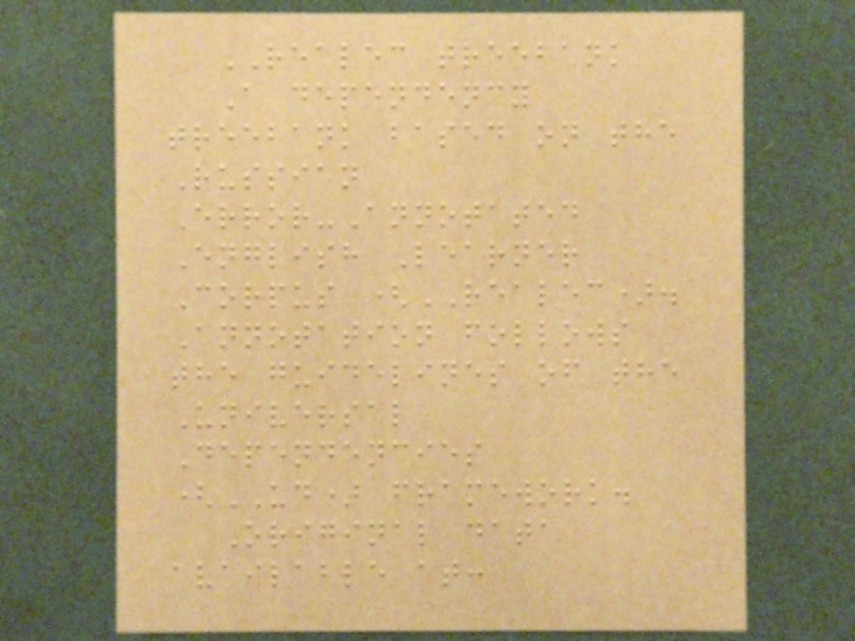REALEC treebank
A dependency
treebank based on the
Russian
Error-Annotated
English Learner
Corpus (REALEC).
Annotation follows
the guidelines of the
Universal
Dependencies
(UD) framework.
Original data
available at:
